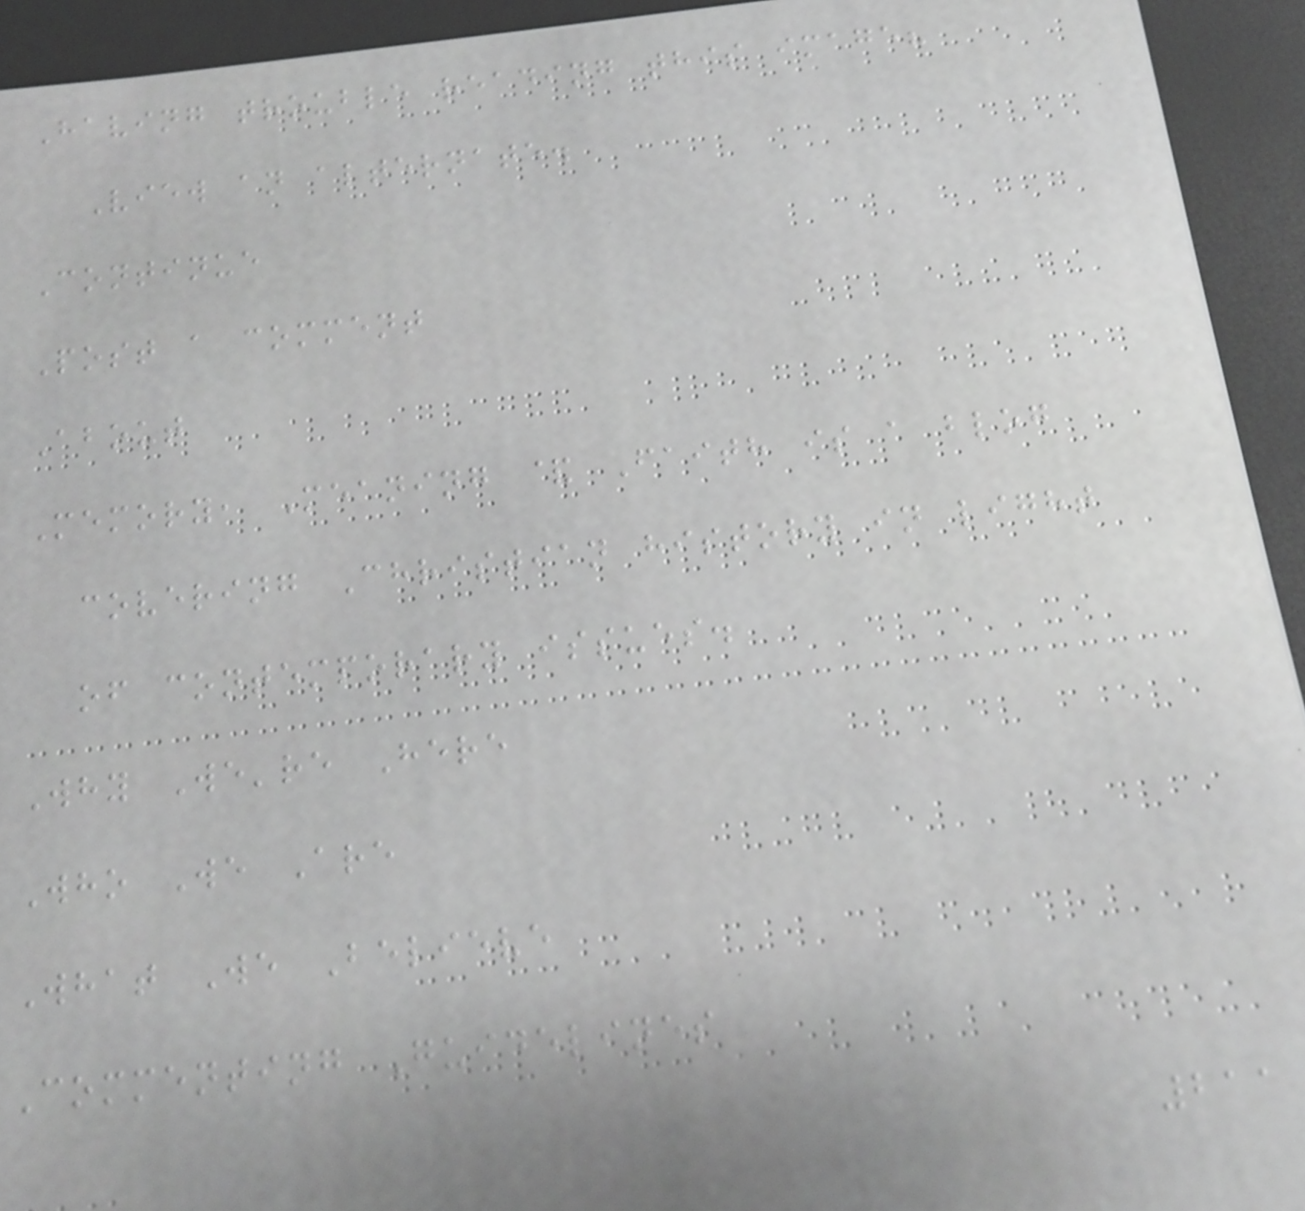Having trouble reading this image?
View an alternate.
Continue
Post a comment
About
Memory, Meaning & Faith is a blog
covering Christian history in light
of contemporary issues.
Why We're Here
Who We Are
What We Believe
Commenting Guidelines
211
